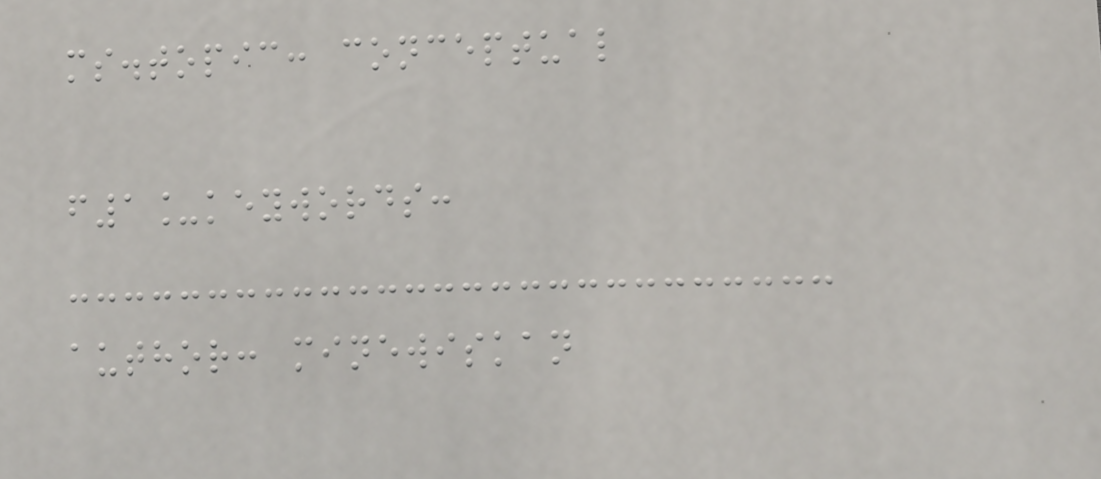ms.topic: conceptual
f1_keywords:
author: minewiskan
